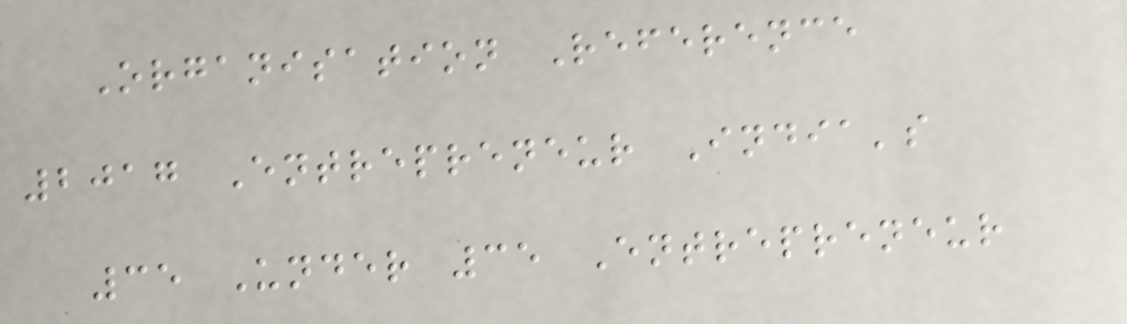Organisation Reference
2017 Entrepreneur India's
35 Under 35 Entrepreneur
